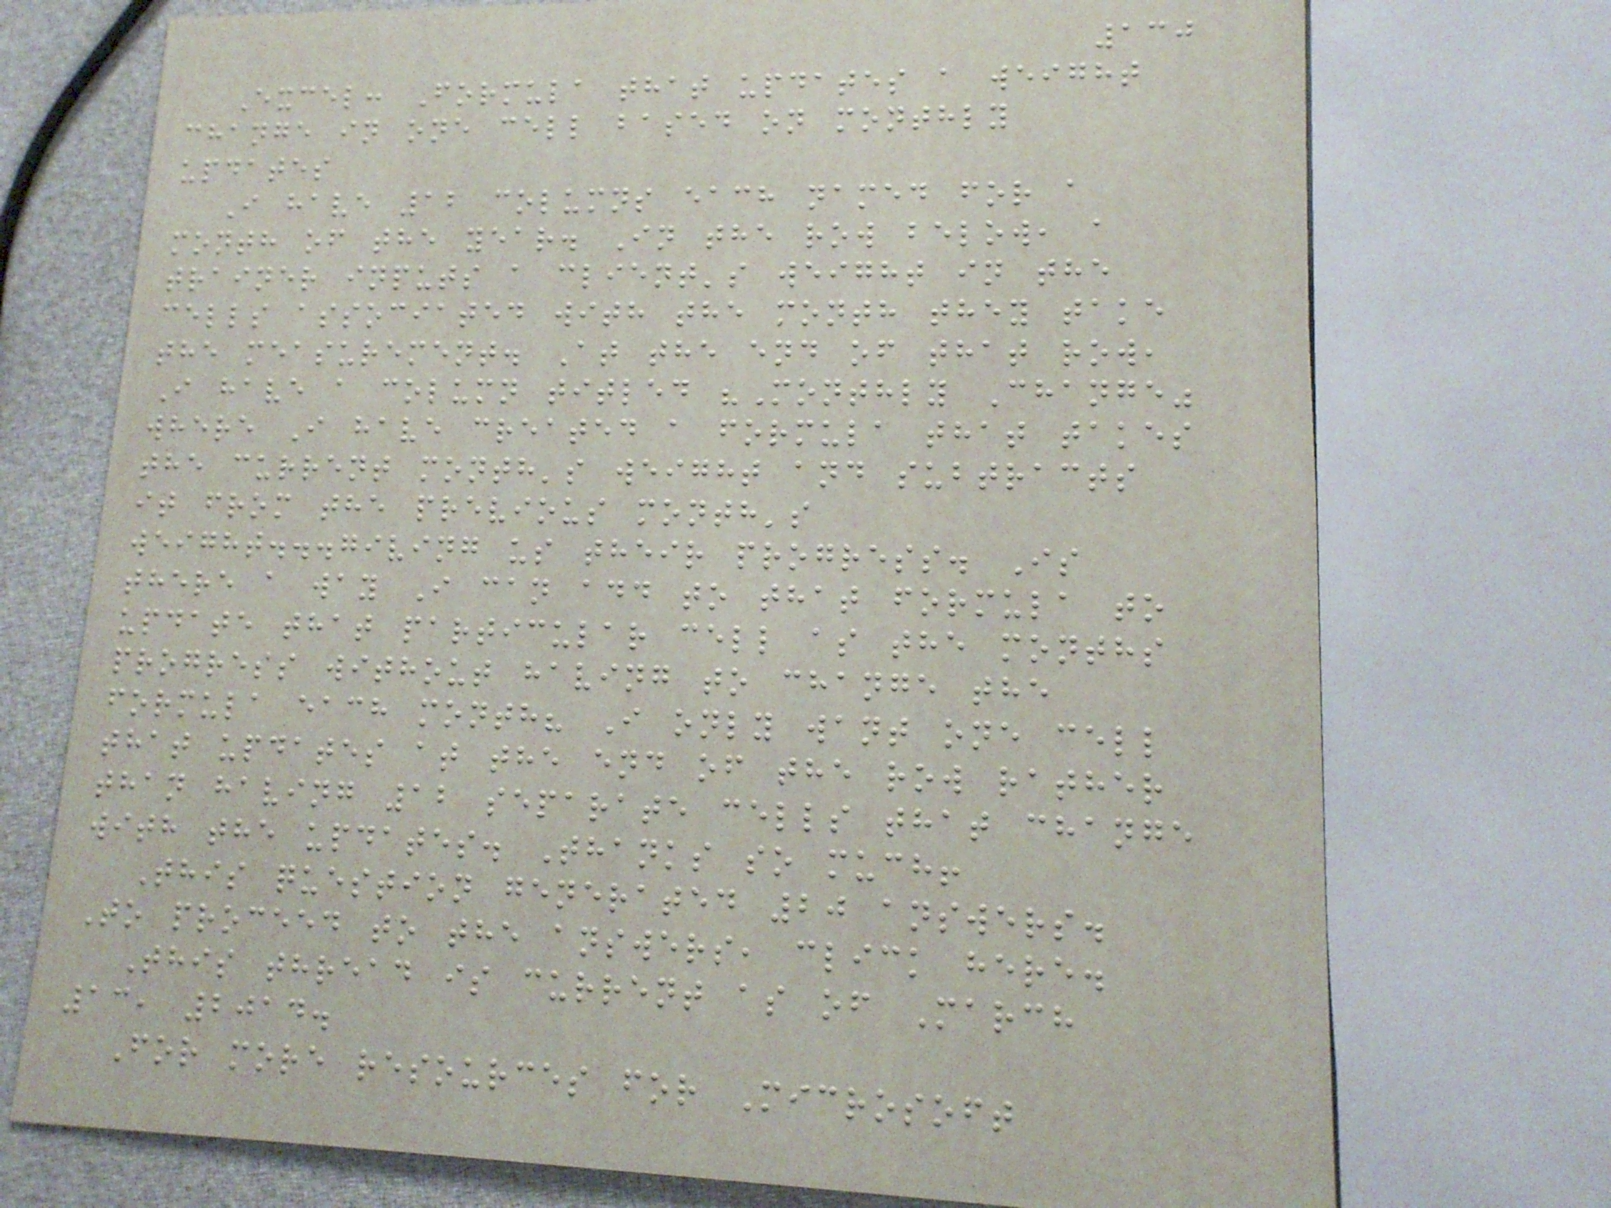130
Excel: Formula that updates a weight
change in one cell based on monthly
updates
I have 12 columns each named for a
month of the year. In the row below, a
trainer inputs a client's weight in the
cells associated with the month they take
the measurement. At the end of that row,
I have a column titled "Monthly Change"
where I have created a formula that takes
the current month's weight and subtracts
it from the previous month's
weight...giving us their progress. Is
there a way I can add to that formula to
update that particular cell as the months
progress without having to change the
formula each month? I only want one cell
that updates at the end of the row rather
than having 12 separate cells that change
with the updates. Thanks so much!
This question generated 20 answers.
To proceed to the answers, click here.
This thread is current as of March
13, 2014.
For more resources for Microsoft
